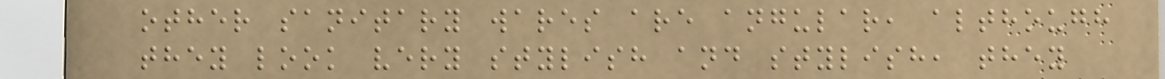other sanitary wares are angular, although
they look very stylish and stylish, they
